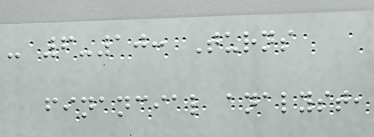- 6-10: Turns
financial analyst,
